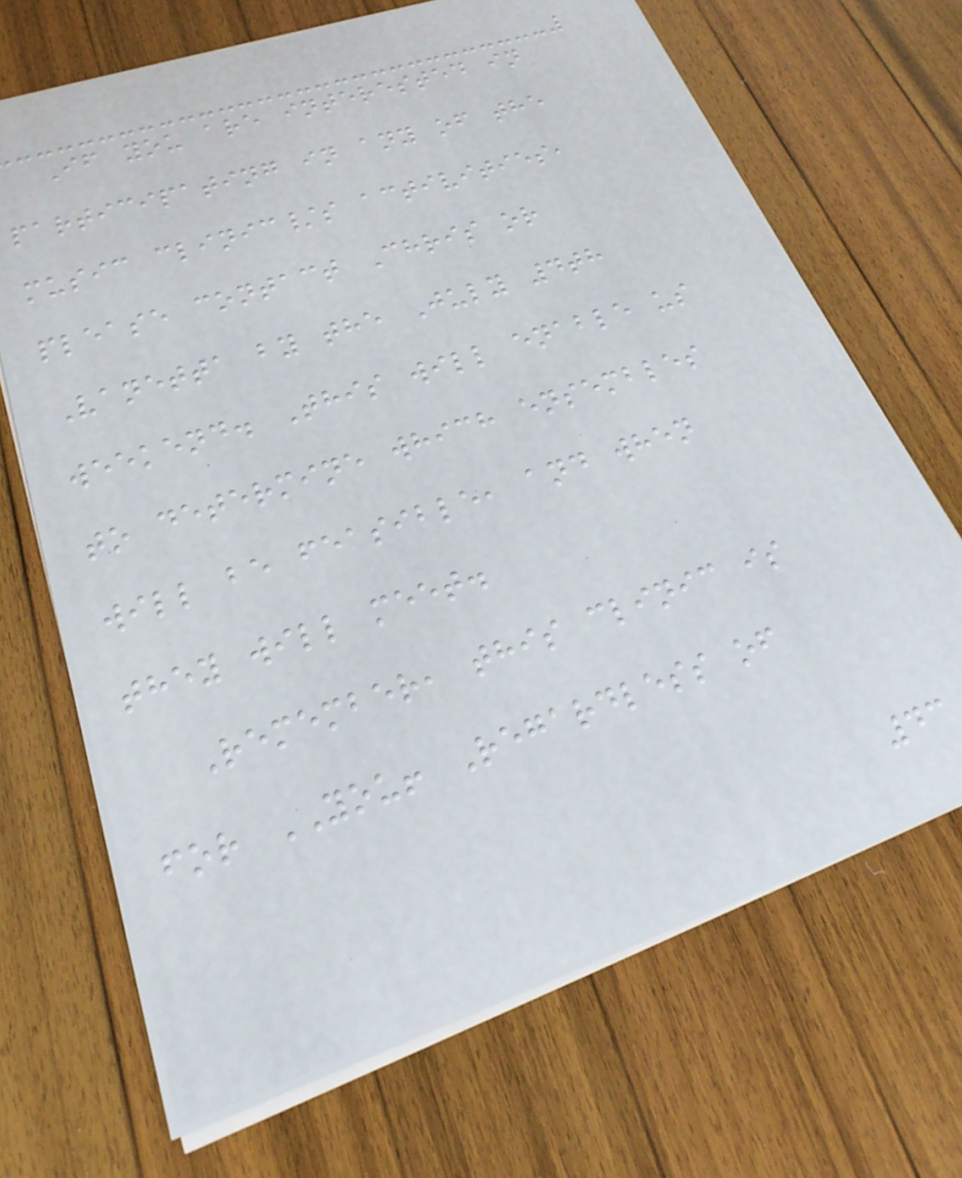If you are interested in
participating in any of the
music clinic/s activities,
please contact Chris or
Vanetta by the July 4th
weekend. This will enable us
to determine which ensembles
will be feasible, and when
they will meet.
Remember, this clinic is
for YOU! Regardless of
43
